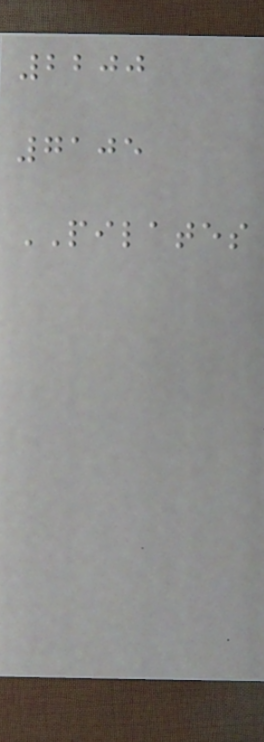2200
7105
PILATES
